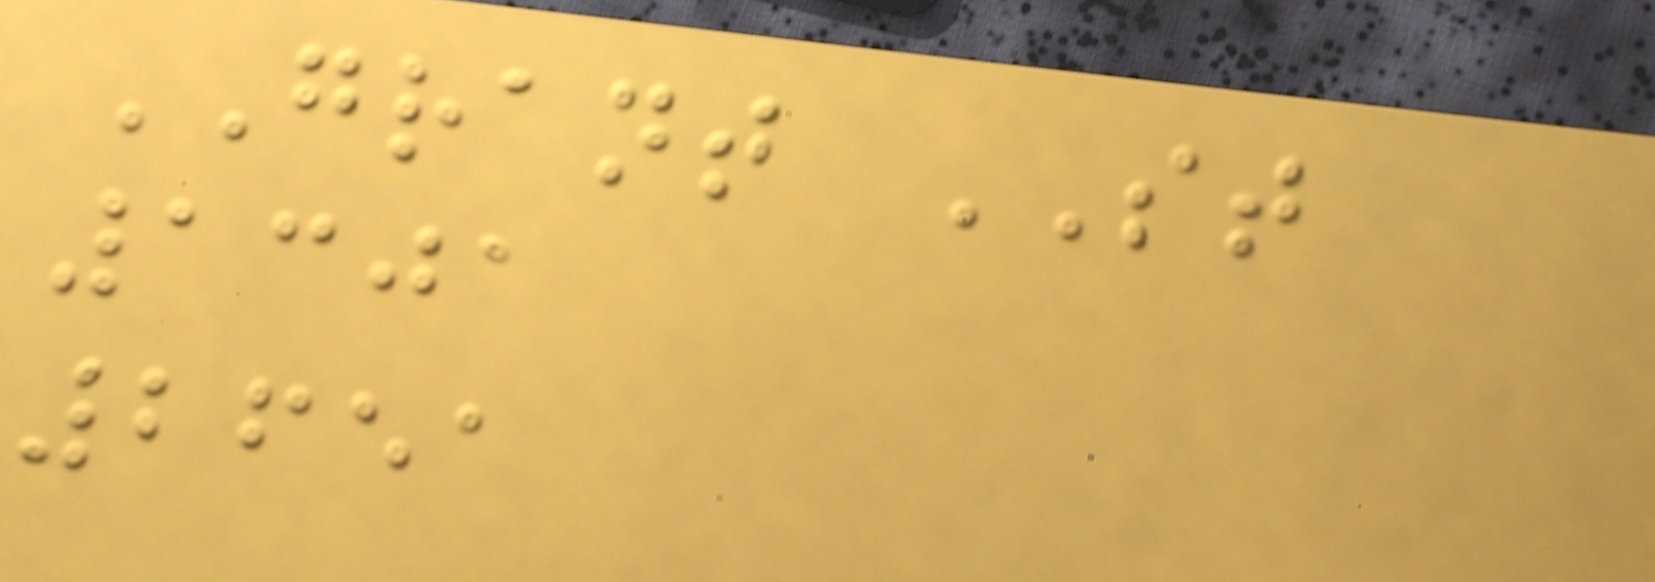GRANT ST
1301
2651
